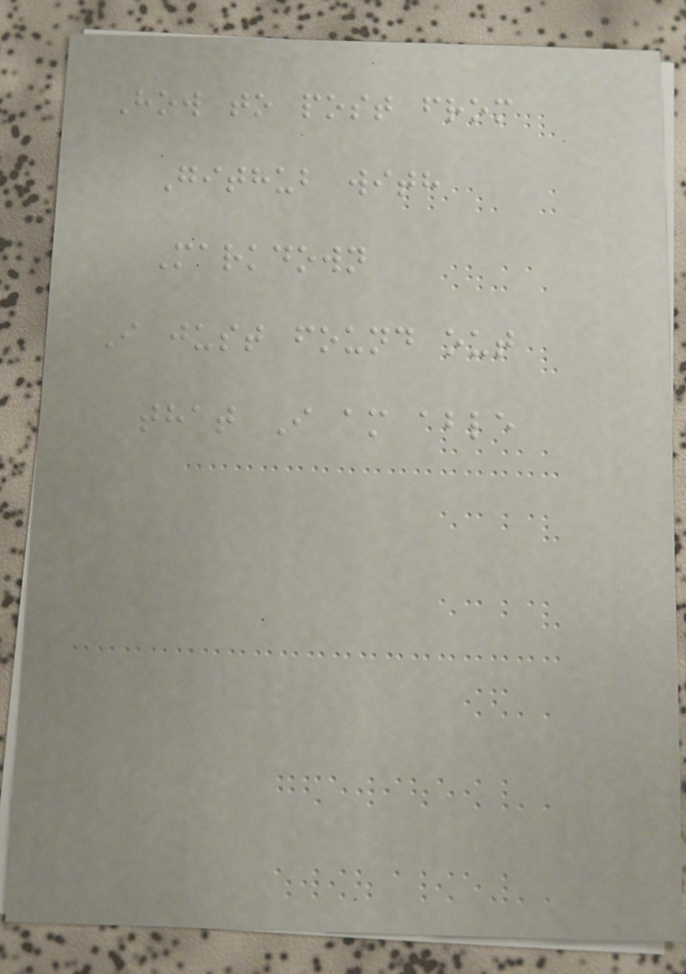How to post from
Github with
Markdown
I just found out
that I am able
